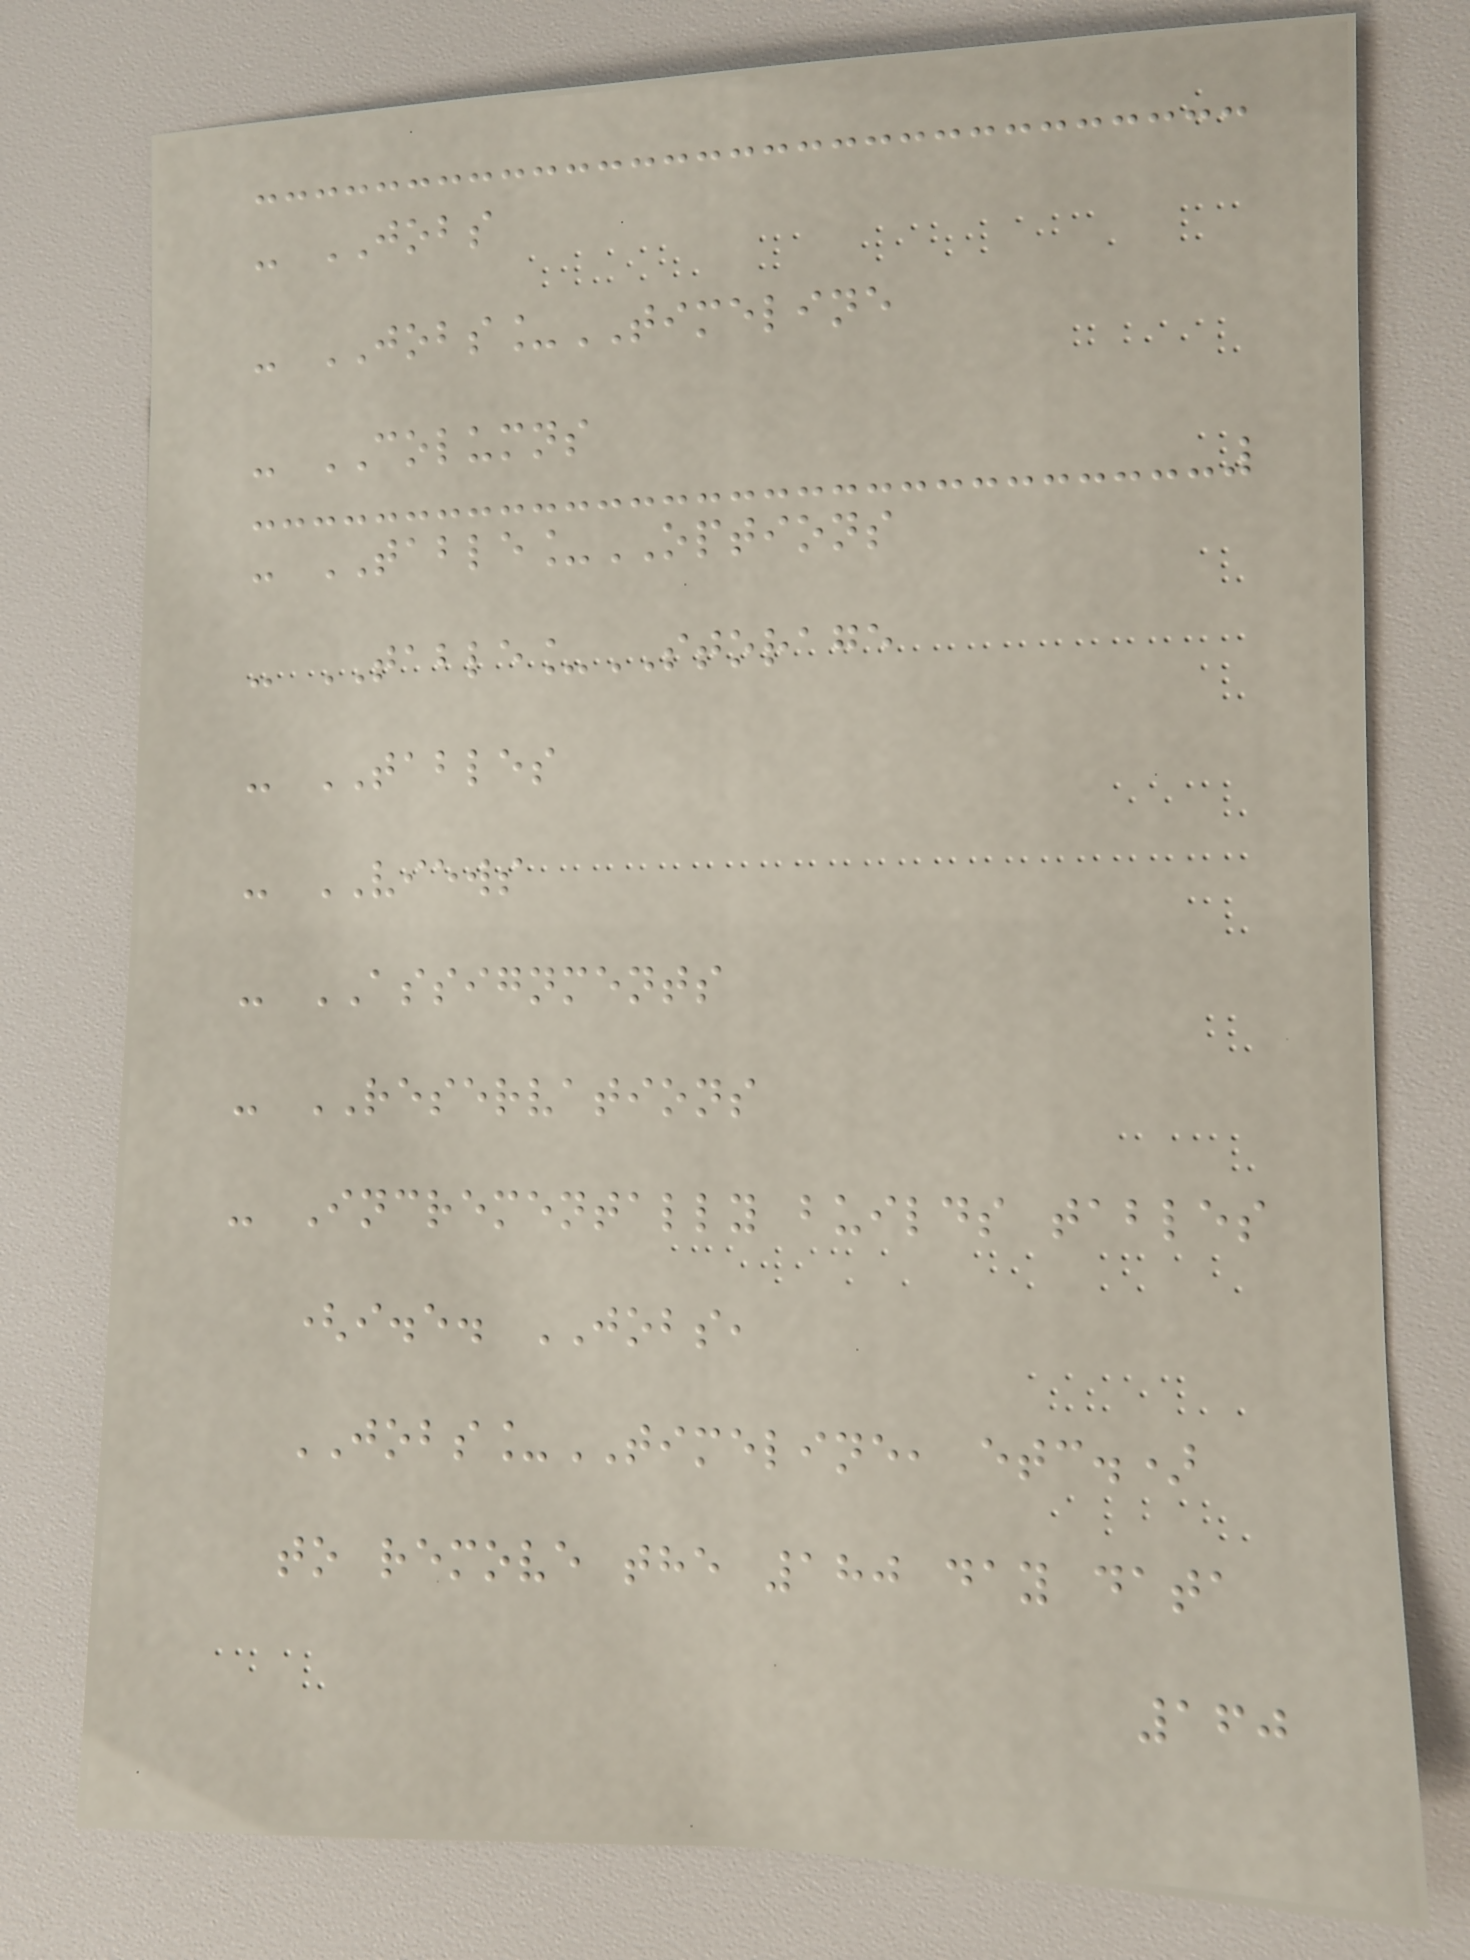- JOBS
- JOBS_TIMELINE
- COLUMNS
- TABLE_OPTIONS
- TABLE_STORAGE
- TABLES
- VIEWS
- ASSIGNMENTS
- RESERVATIONS
- Incrementally builds tables
(i.e. JOBS,
JOBS_TIMELINE, etc.)
to remove the 180 day data
160
